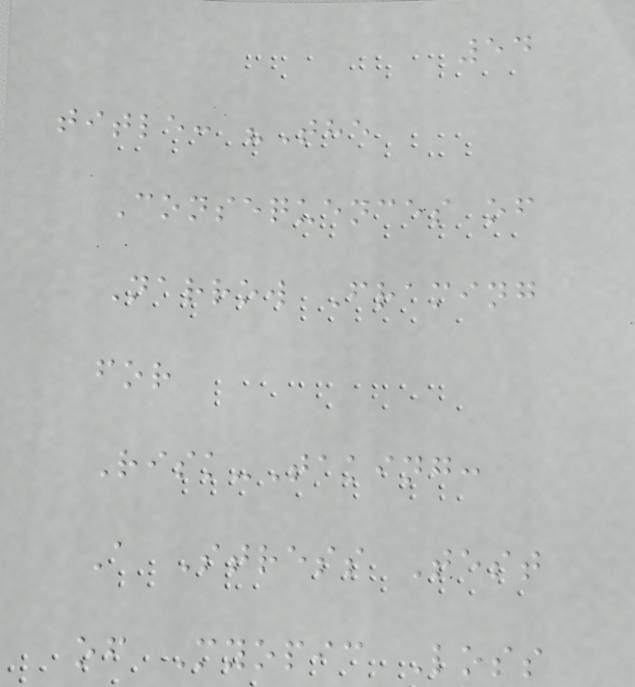54
title: "The
Consequences of
Narrow Framing
for
Risk-Taking:
A Stress Test
of Myopic Loss
